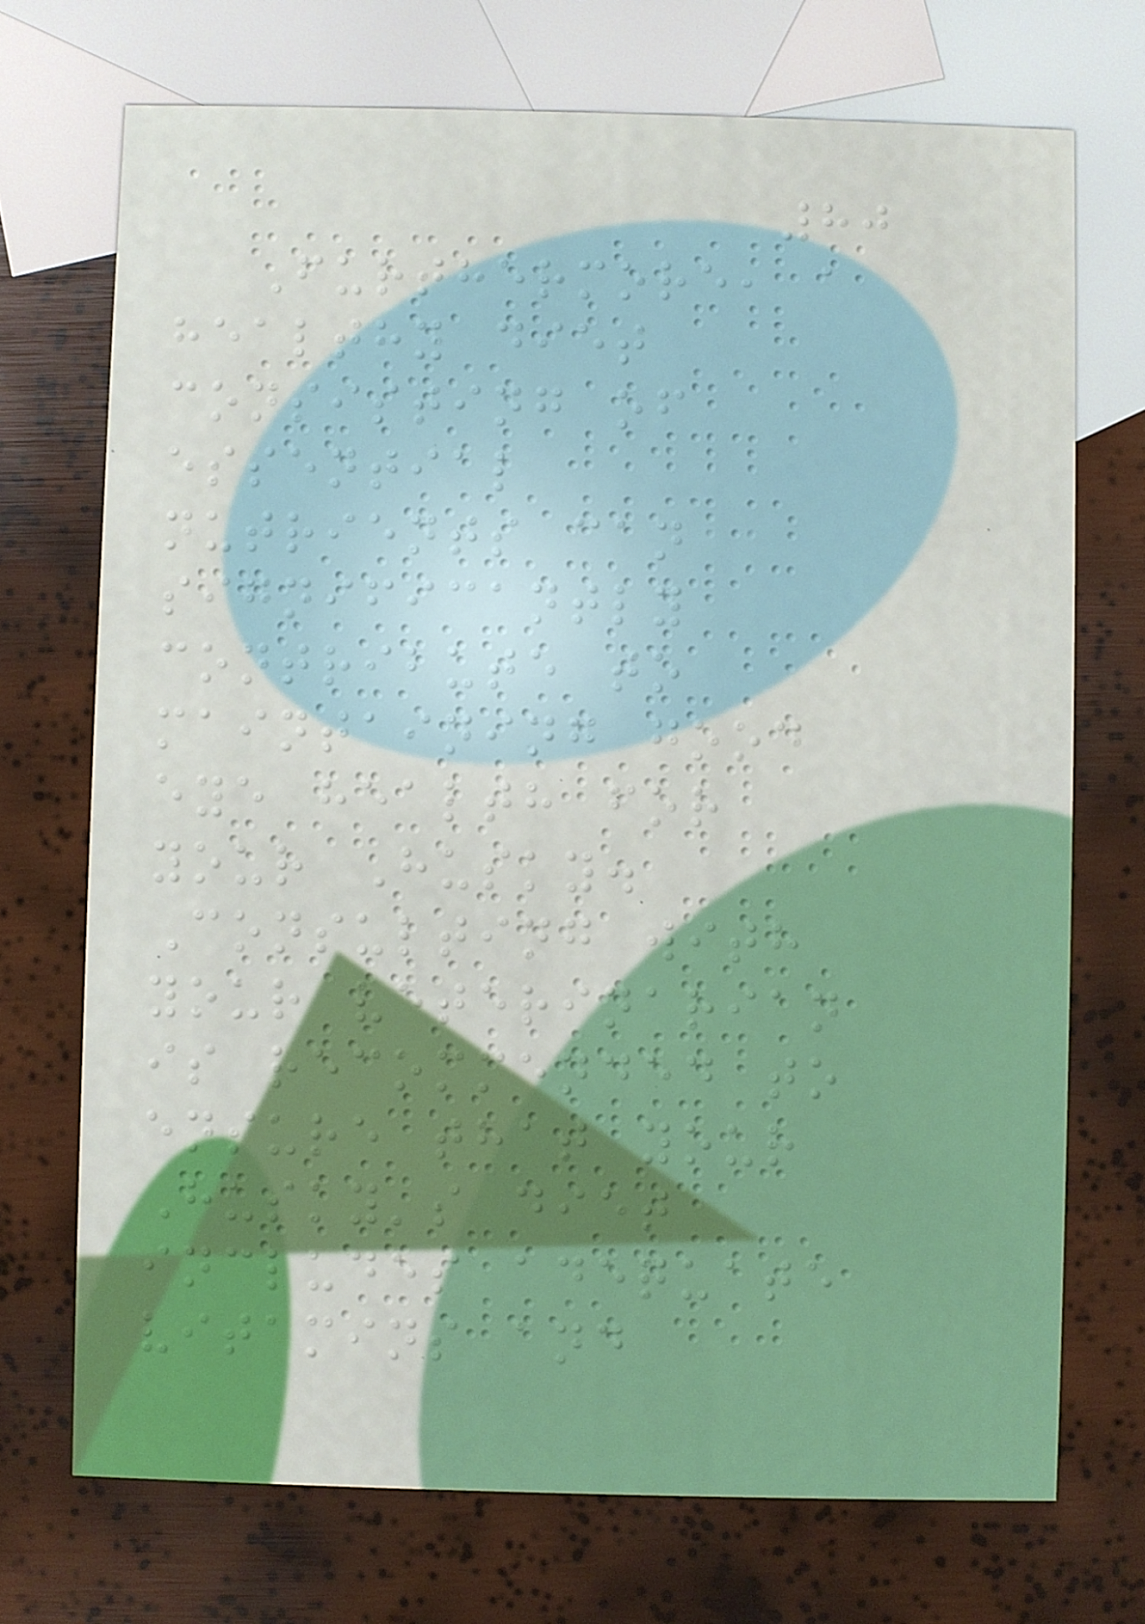80
Furthermore, a
healthy diet
consisting of
essential
nutrients can
significantly
contribute to
maintaining good
eye health for
your Husky.
Consulting with
your veterinarian
is recommended to
ensure that your
Husky's diet
includes adequate
vitamins and
